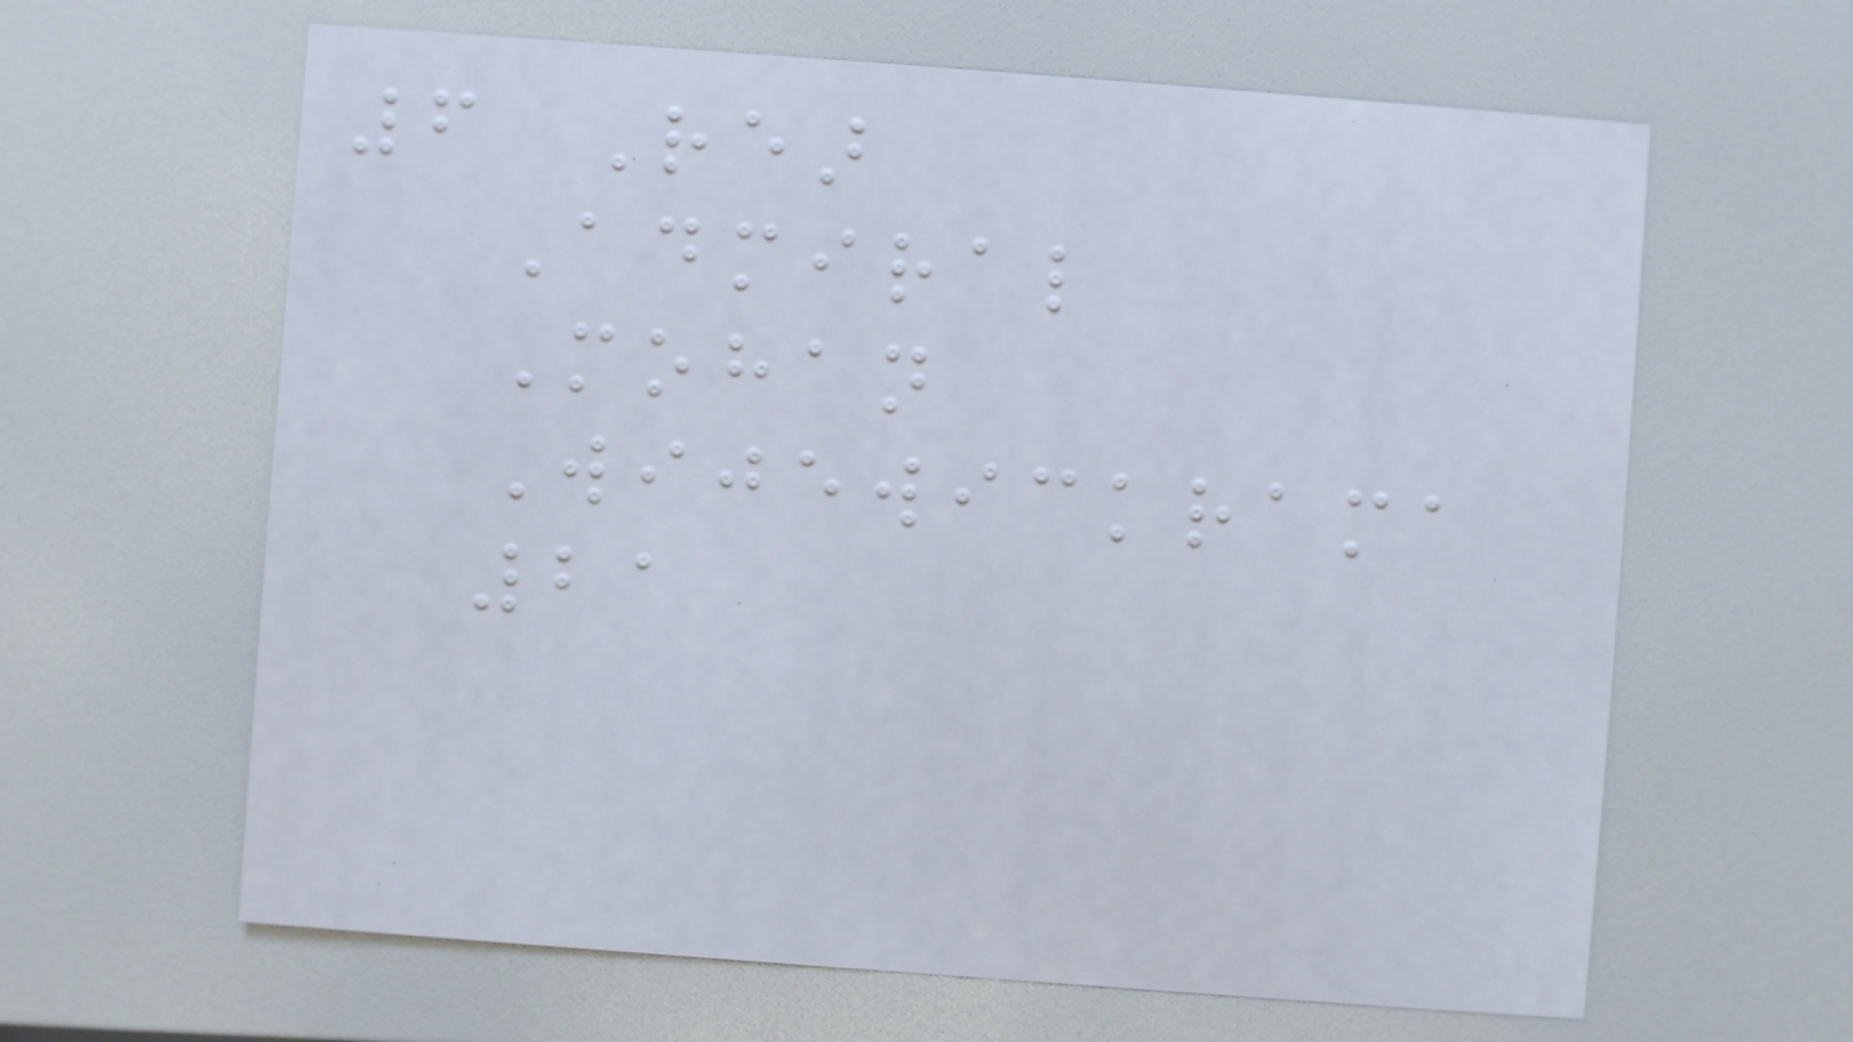6 Rear
Admiral
Mohan
Wijewickrama
21
